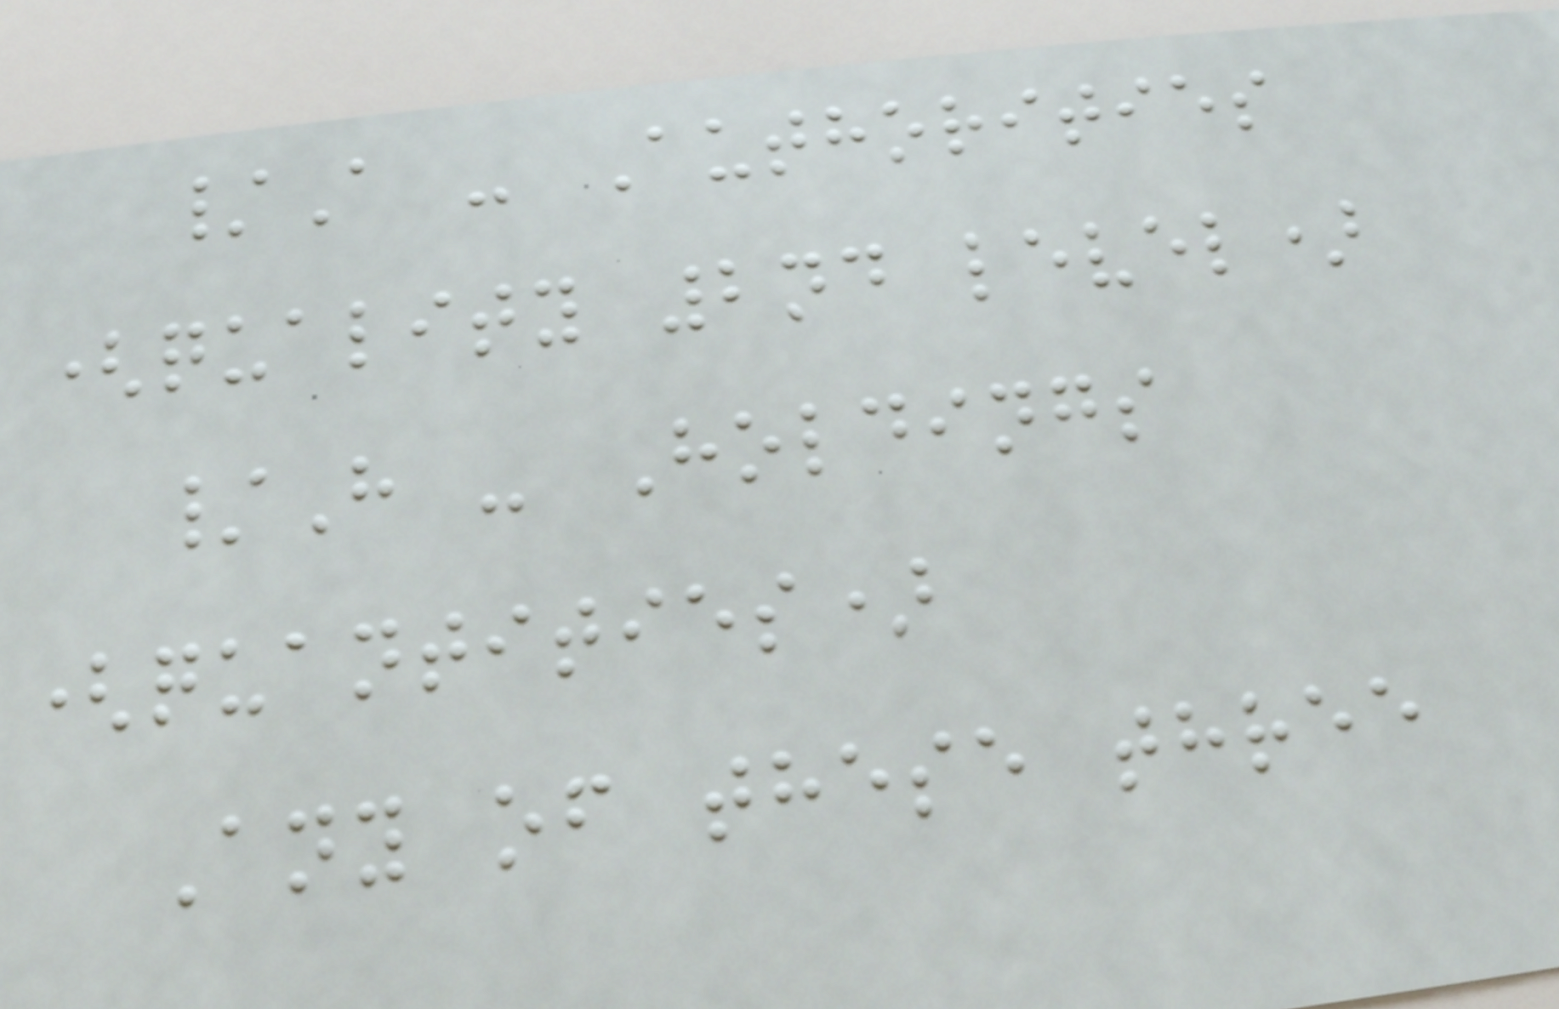/A - Authorities
(quality 2nd level)
/H - Holdings
(quantities)
Any of these three
